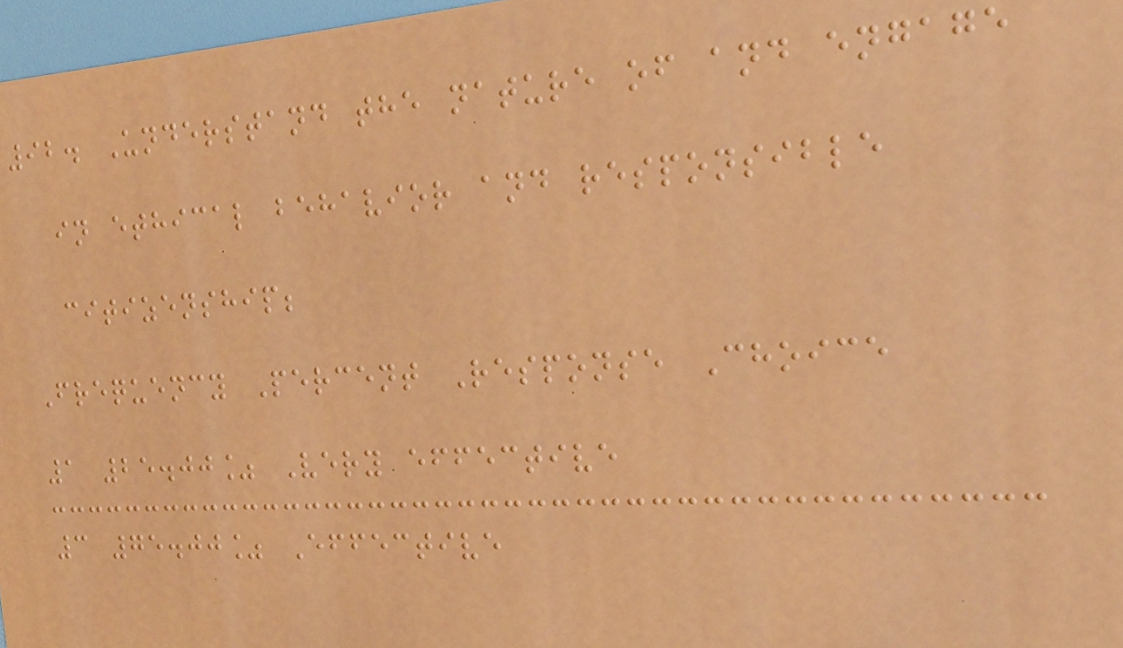92. Understand the nature of and engage
in ethical behavior and responsible
citizenship;
Frequency Percent Response Choice
1 25.00% Very effective
3 75.00% Effective
